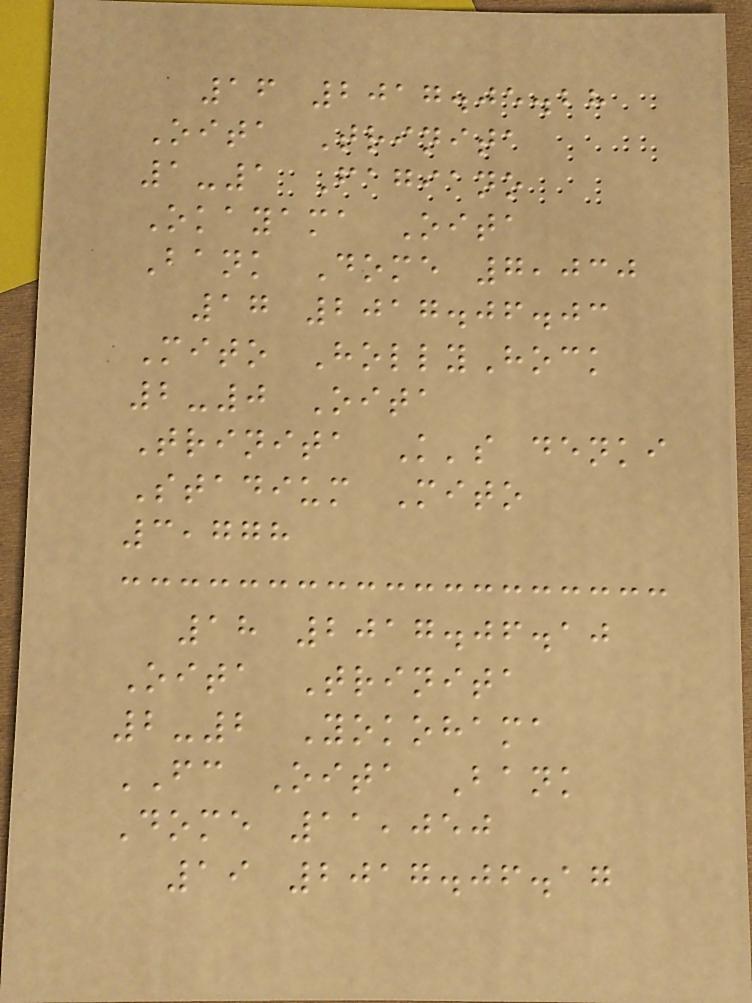16 2017.05.28
Oita Trinita
1-1 Fagiano
Okayama Oita
Bank Dome 7,030
17 2017.06.03
Mito HollyHock
2-0 Oita
Trinita K's denki
Stadium Mito
3,778
18 2017.06.10
Oita Trinita
2-2 Yokohama
FC Oita Bank
Dome 11,050
19 2017.06.17
